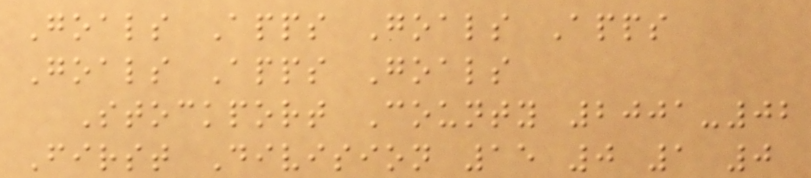Goals Apps Goals Apps
Goals Apps Goals
Stockport County 2001-02
First Division 15 0 1 0
